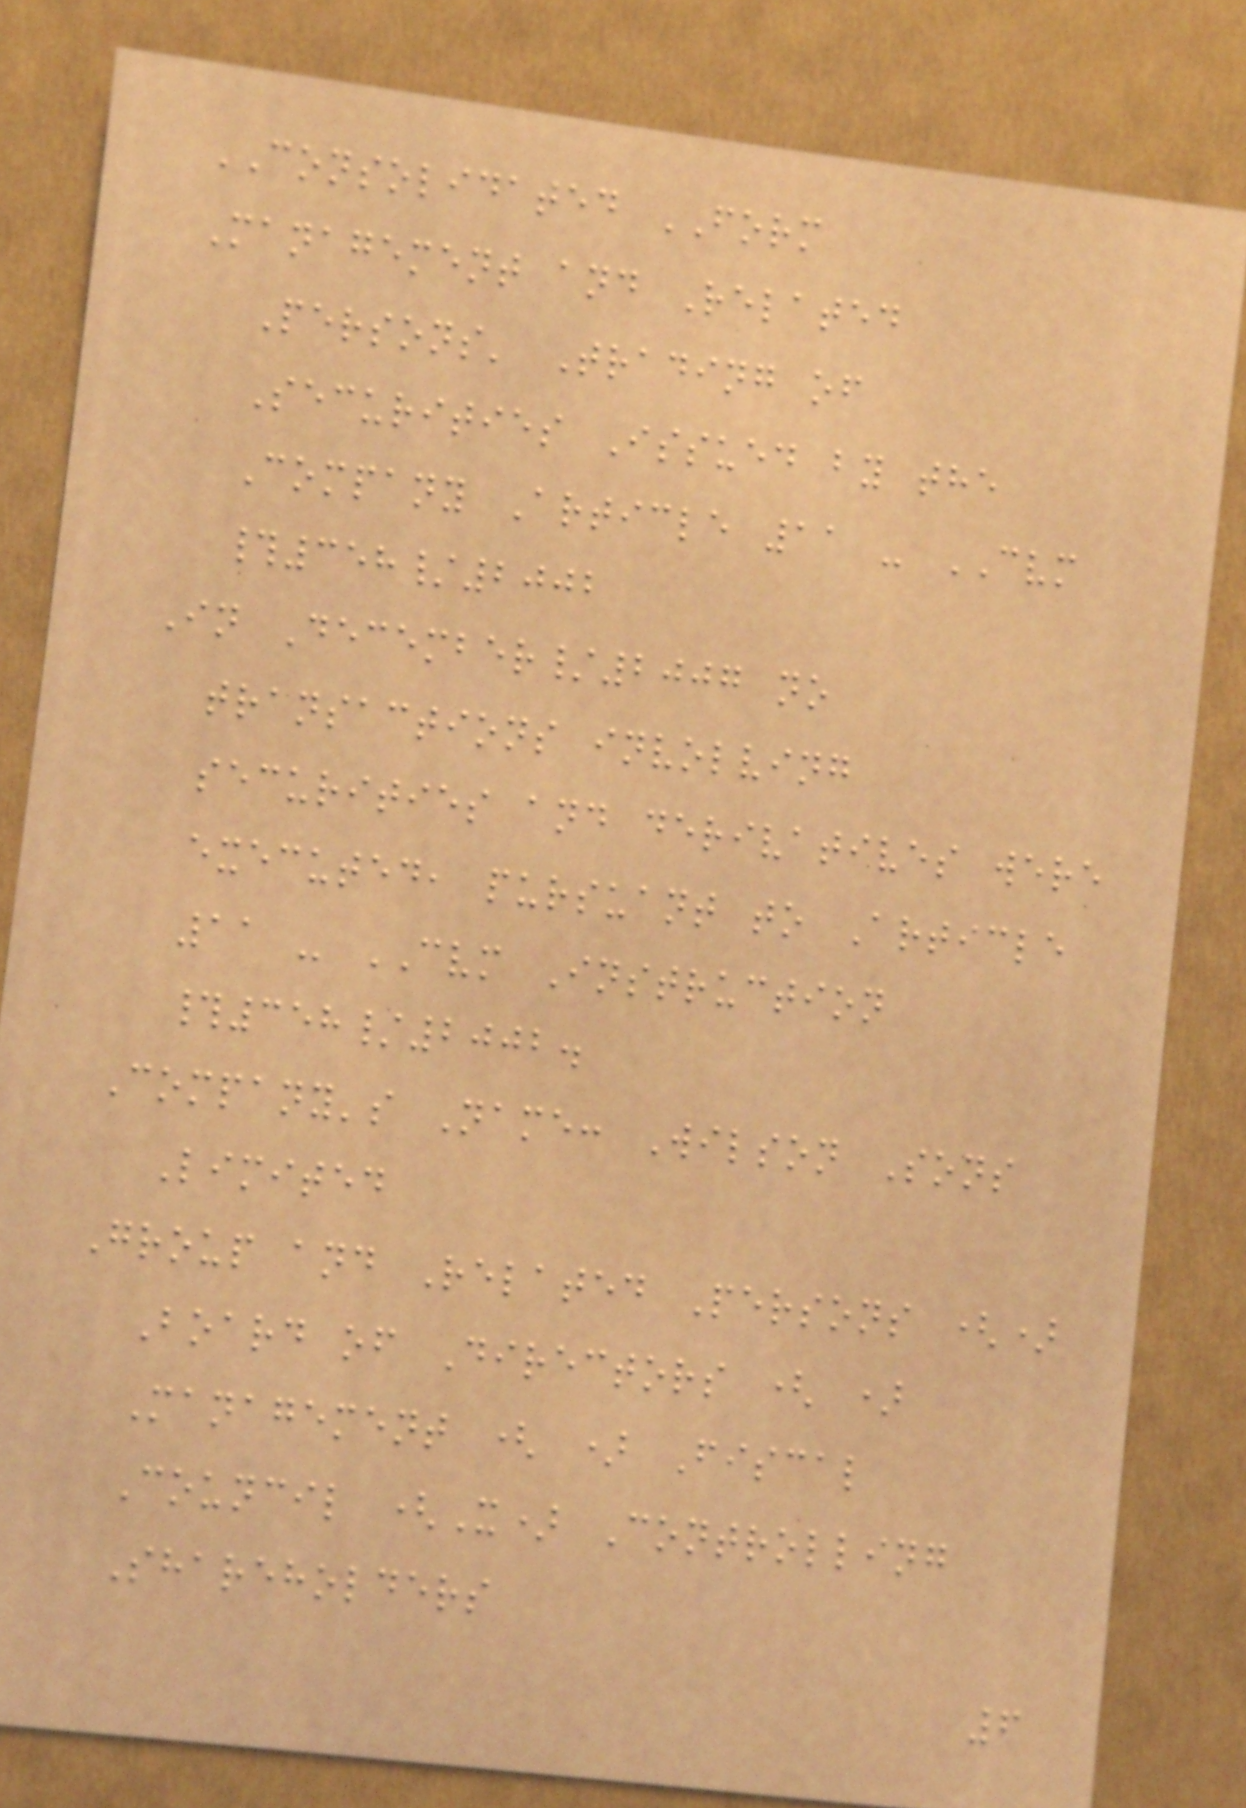CONSOLIDATED FORM
Management and Related
Persons' Trading of
Securities Issued by the
Company Article 11 - CVM
#358/2002
In December/2007 no
transactions involving
securities and derivatives were
executed, pursuant to Article
11 - CVM Instruction
#358/2002.
Company's Name: Wilson Sons
Limited
Group and Related Persons ()
Board of Directors ( )
Management ( ) Fiscal
Council (X) Controlling
Shareholders
6
